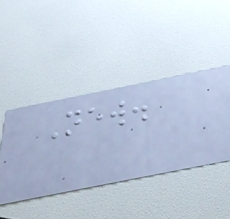New.
